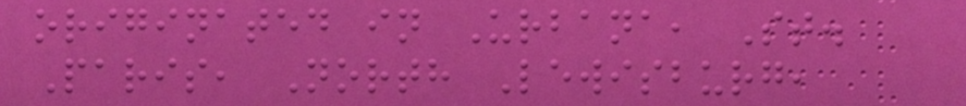originated in Urbana, St.
Paris, North Lewisburg,
